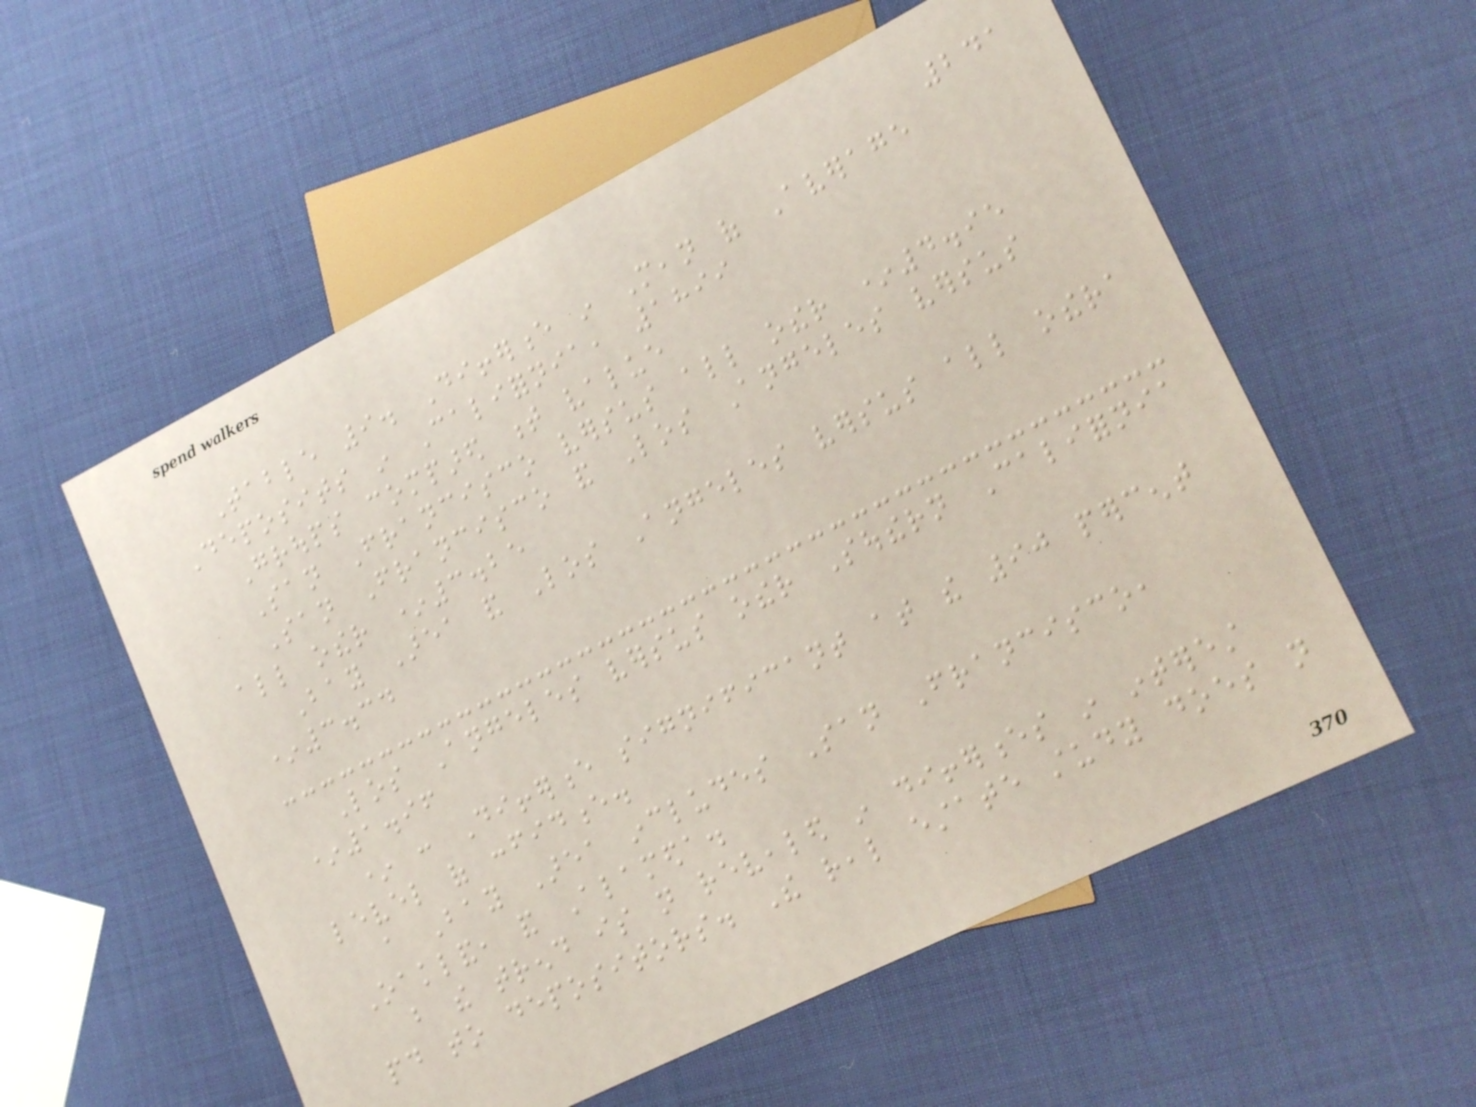241
Table 9. Difference in Mean of Average
Deposits in California, 1899
Groups compared t value
San Francisco versus all other *4.95
San Francisco and Los Angeles versus
all other *3.25
Bay Area and Los Angeles versus all othera
*3.34
Los Angeles versus other Southern California
*1.96
* : Difference significant at the 90 percent
level of confidence.
a Bay Area includes San Francisco,
Oakland, and Alameda.
but the trend is not revealed in differences in interest
paid to depositors. The real estate study does not
